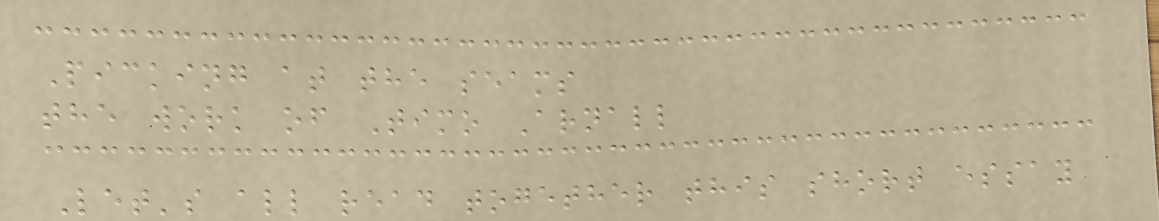Picking at the seams
the work of Timo Arnall
Let's all read together this short essay
